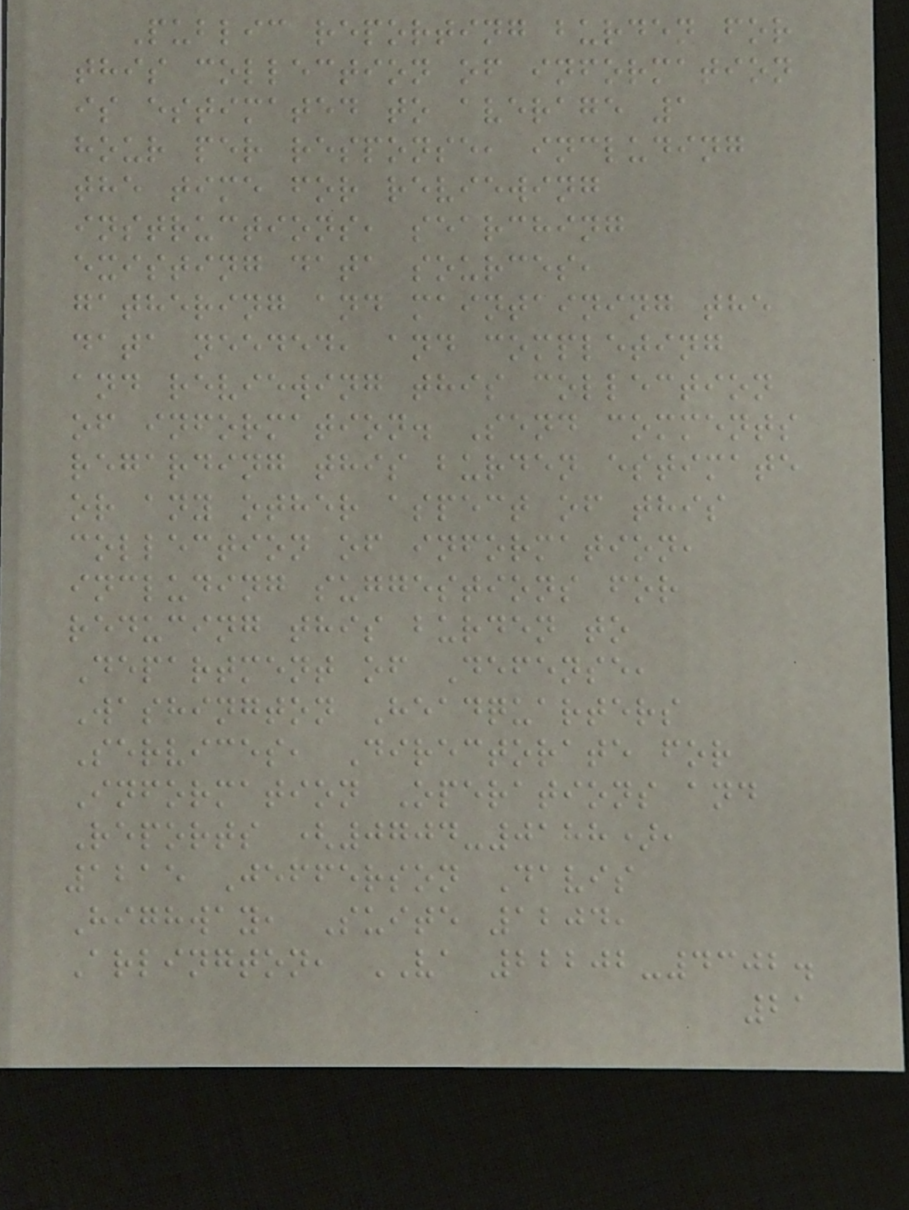Public reporting burden for
this collection of information
is estimated to average 1
hour per response, including
the time for reviewing
instructions, searching
existing data sources,
gathering and maintaining the
data needed, and completing
and reviewing this collection
of information. Send comments
regarding this burden estimate
or any other aspect of this
collection of information,
including suggestions for
reducing this burden to
Department of Defense,
Washington Headquarters
Services, Directorate for
Information Operations and
Reports (0704-0188),
1215 Jefferson Davis
Highway, Suite 1204,
Arlington, VA 22202-4302.
21
